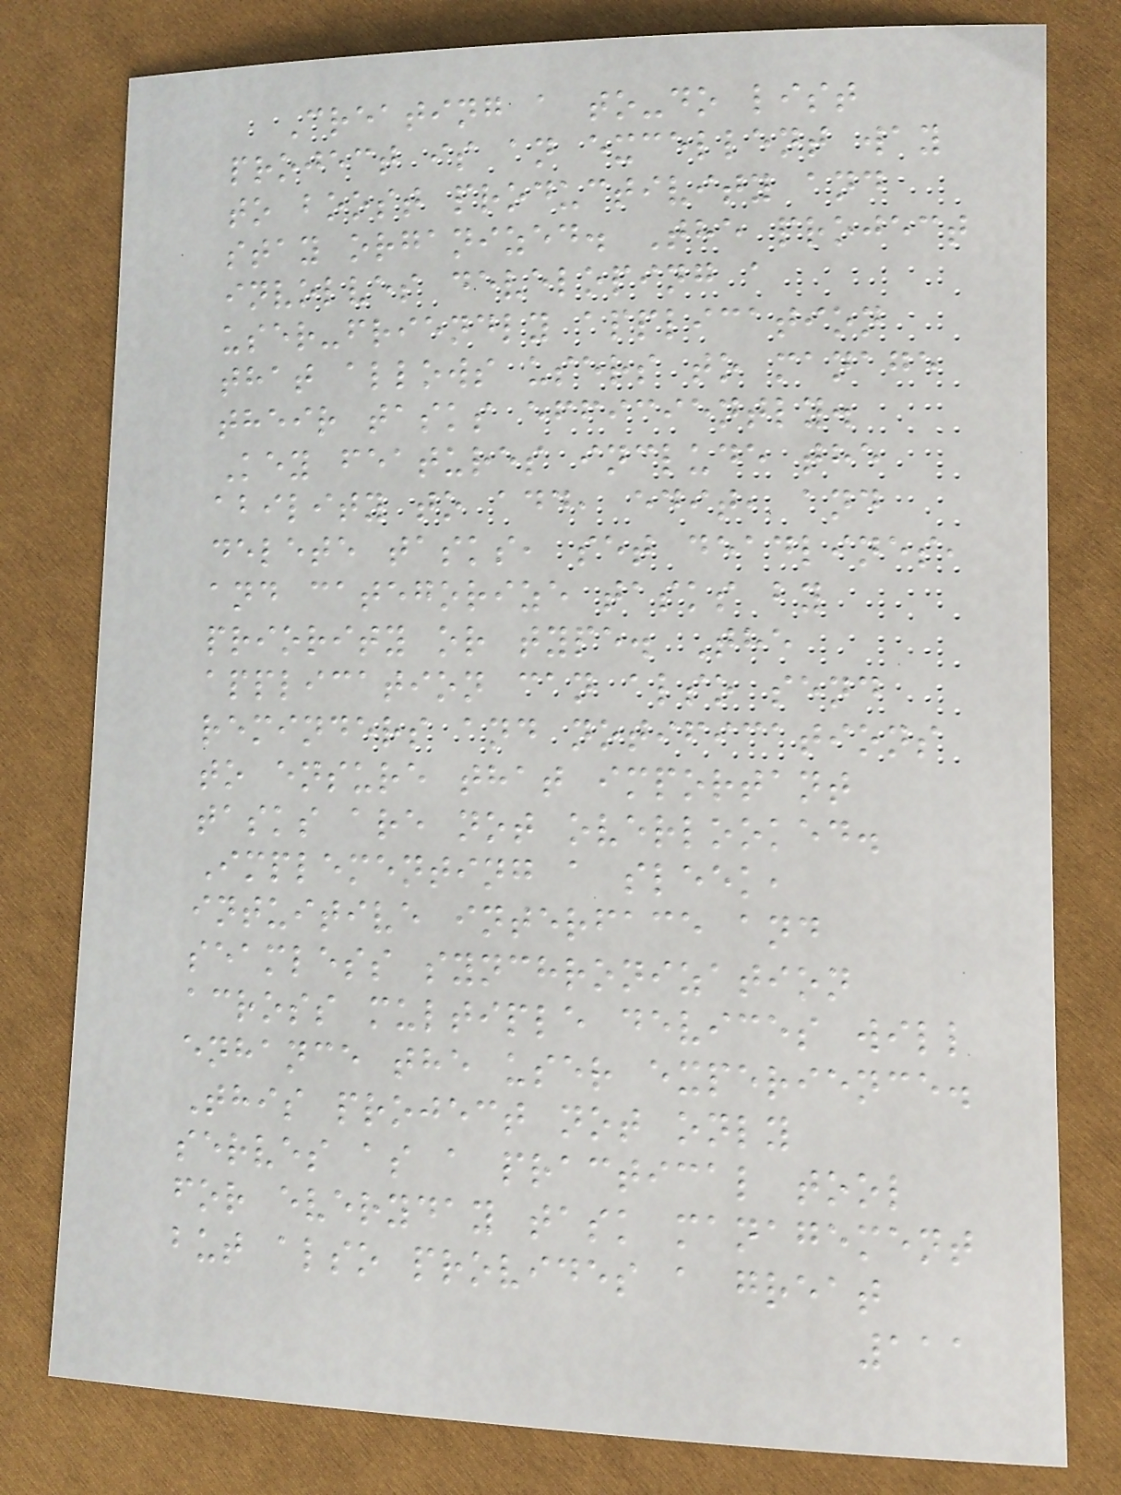Creating a to-do list
project is an excellent way
to boost productivity and
stay organized. The project
involves developing a
user-friendly application
that allows users to manage
their tasks efficiently.
Key features include the
ability to add, edit, and
delete tasks, set deadlines,
and categorize tasks by
priority or type. The
application can also send
reminders and notifications
to ensure that important
tasks are not overlooked.
Implementing a sleek,
intuitive interface and
seamless synchronization
across multiple devices will
enhance the user experience.
This project not only
serves as a practical tool
for everyday task management
but also provides a great
111
